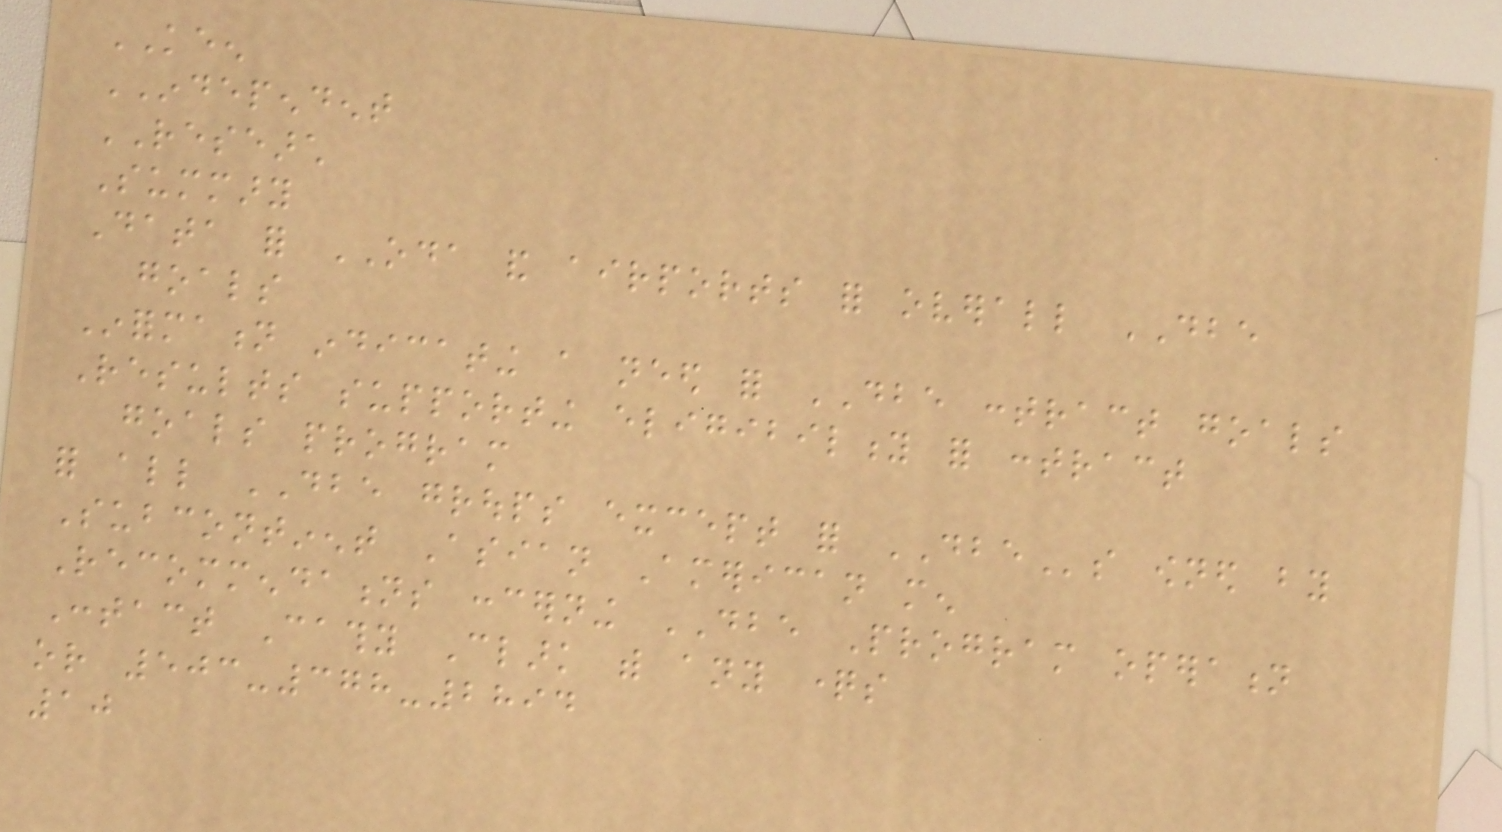KEEN
INDEPENDENT
RESEARCH
Summary
Data for ODA and airports for overall DBE
goals
Information indicating a need for DBE contract goals
Results supporting eligibility for contract
goals program
for all DBE groups except for DBEs owned by
Subcontinent Asian American men
Recommendations concerning DBE Program operation
Contact Cathy Clark with any questions
or 503-378-2894
10
